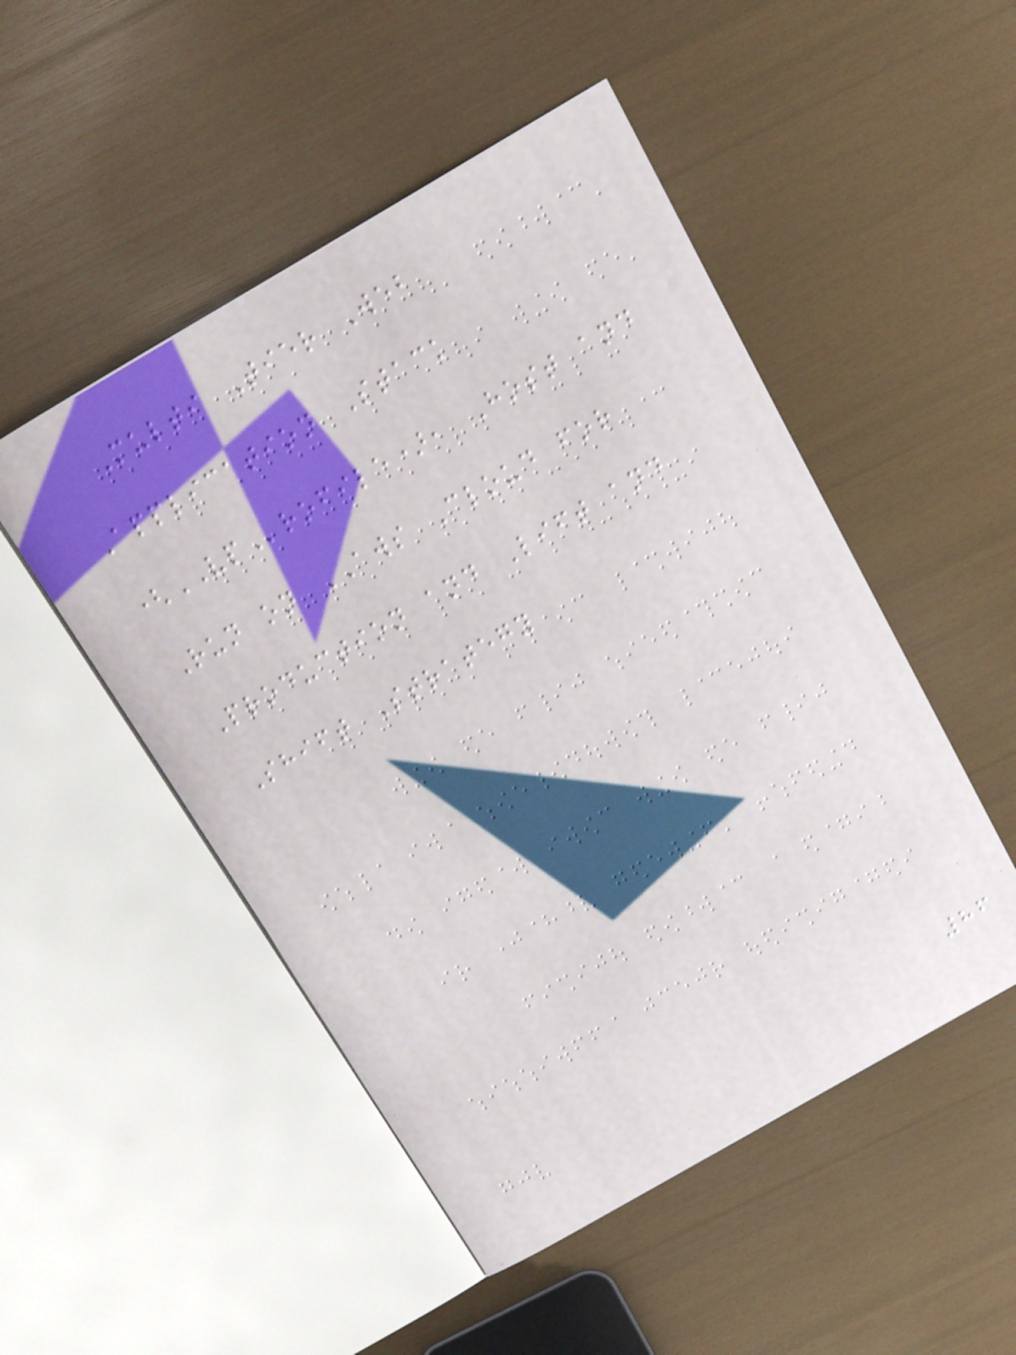Multi Tier Web
Application Stack
(VProfile), Host and
Run on AWS Cloud for
Production and Lift and
Shift Strategy
86
